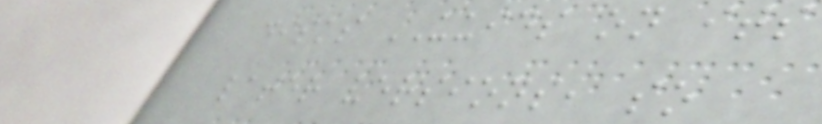disks UUIDS on its
later versions, so
